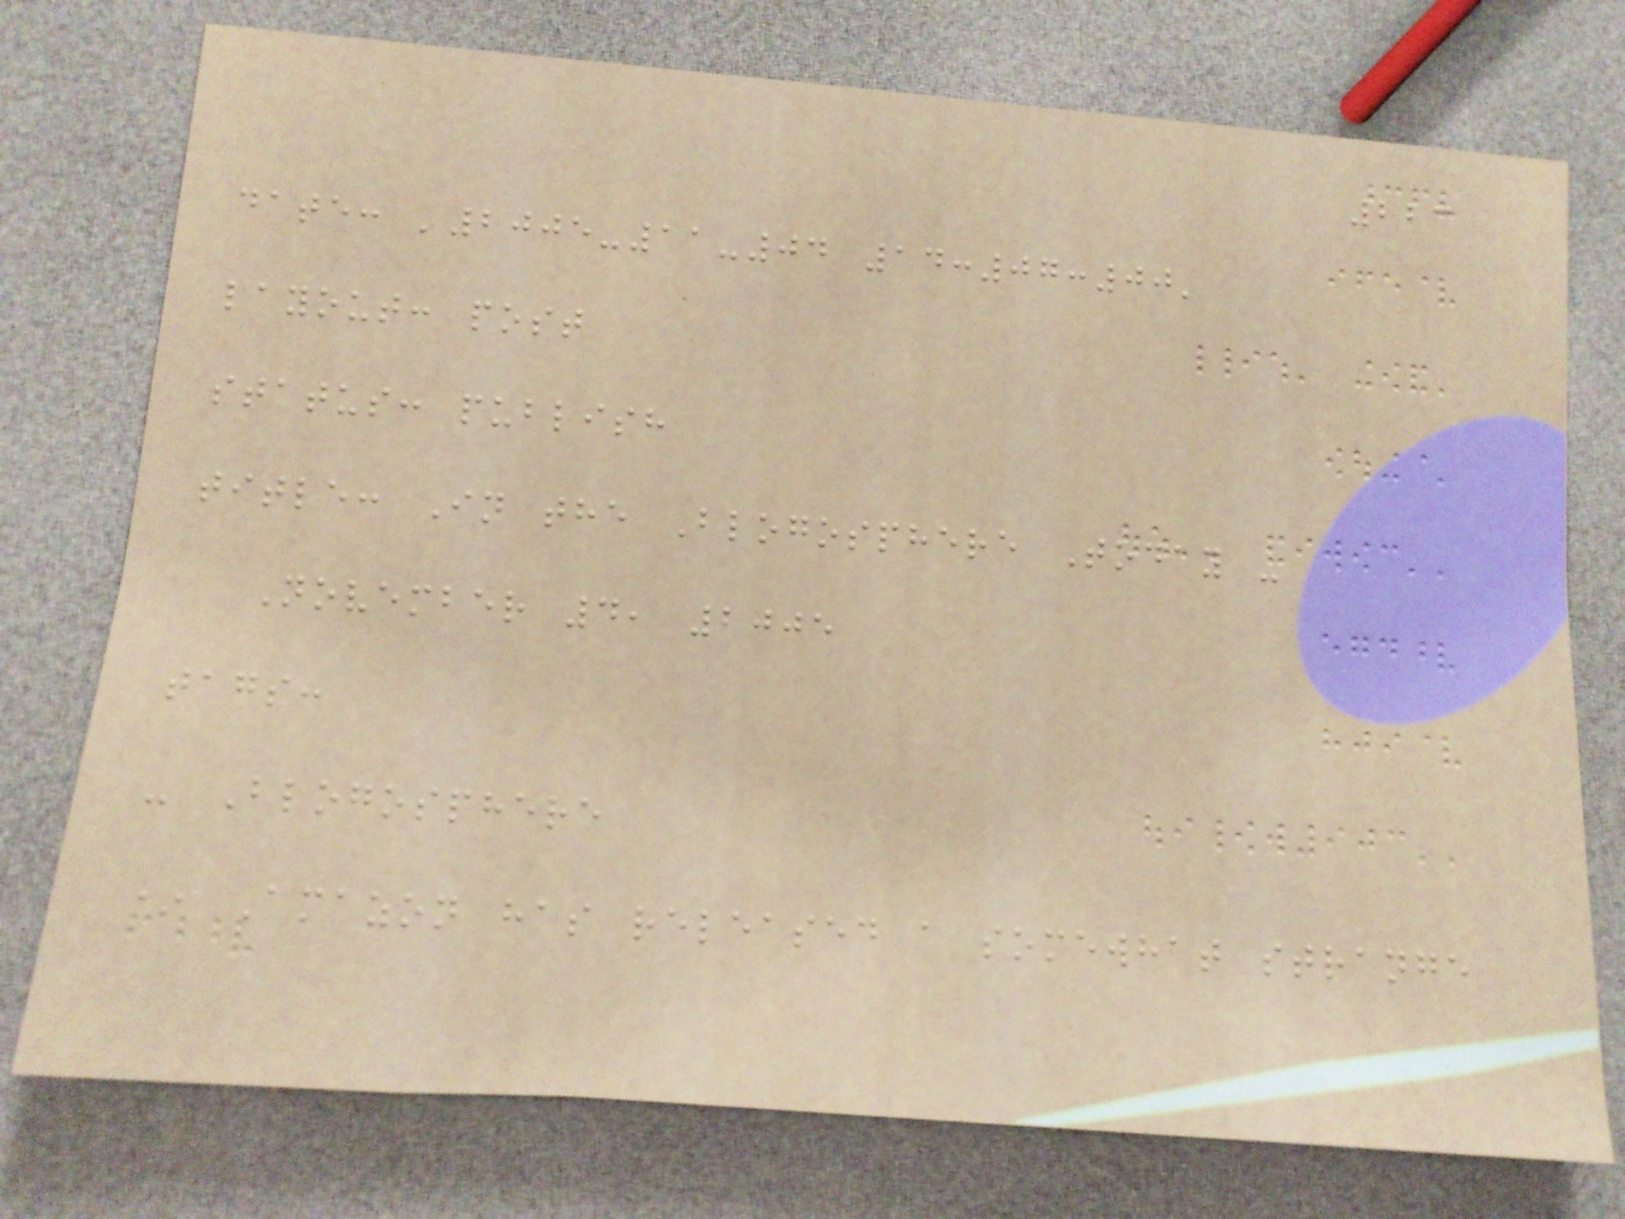223
date: '2005-11-04 14:07:00'
layout: post
status: publish
title: In the Blogosphere Today -
November 4, 2005
tags:
- Blogosphere
* Amazon has released a somewhat strange
